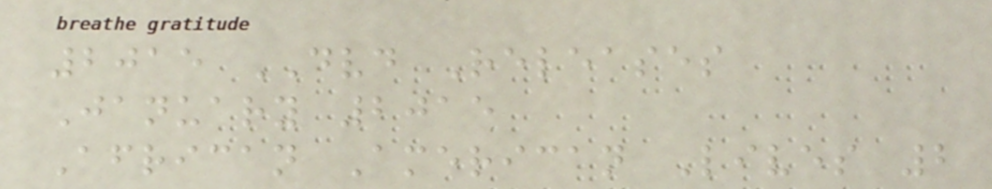2015 DVD Releases
January 2015
African American Lives 2
